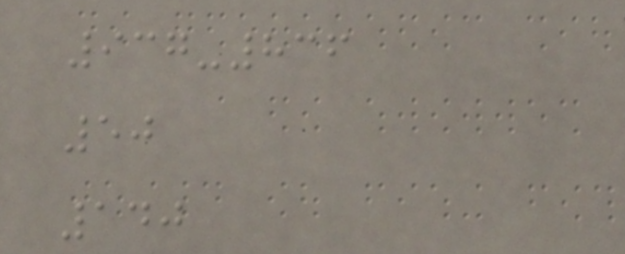937-836
50
140
